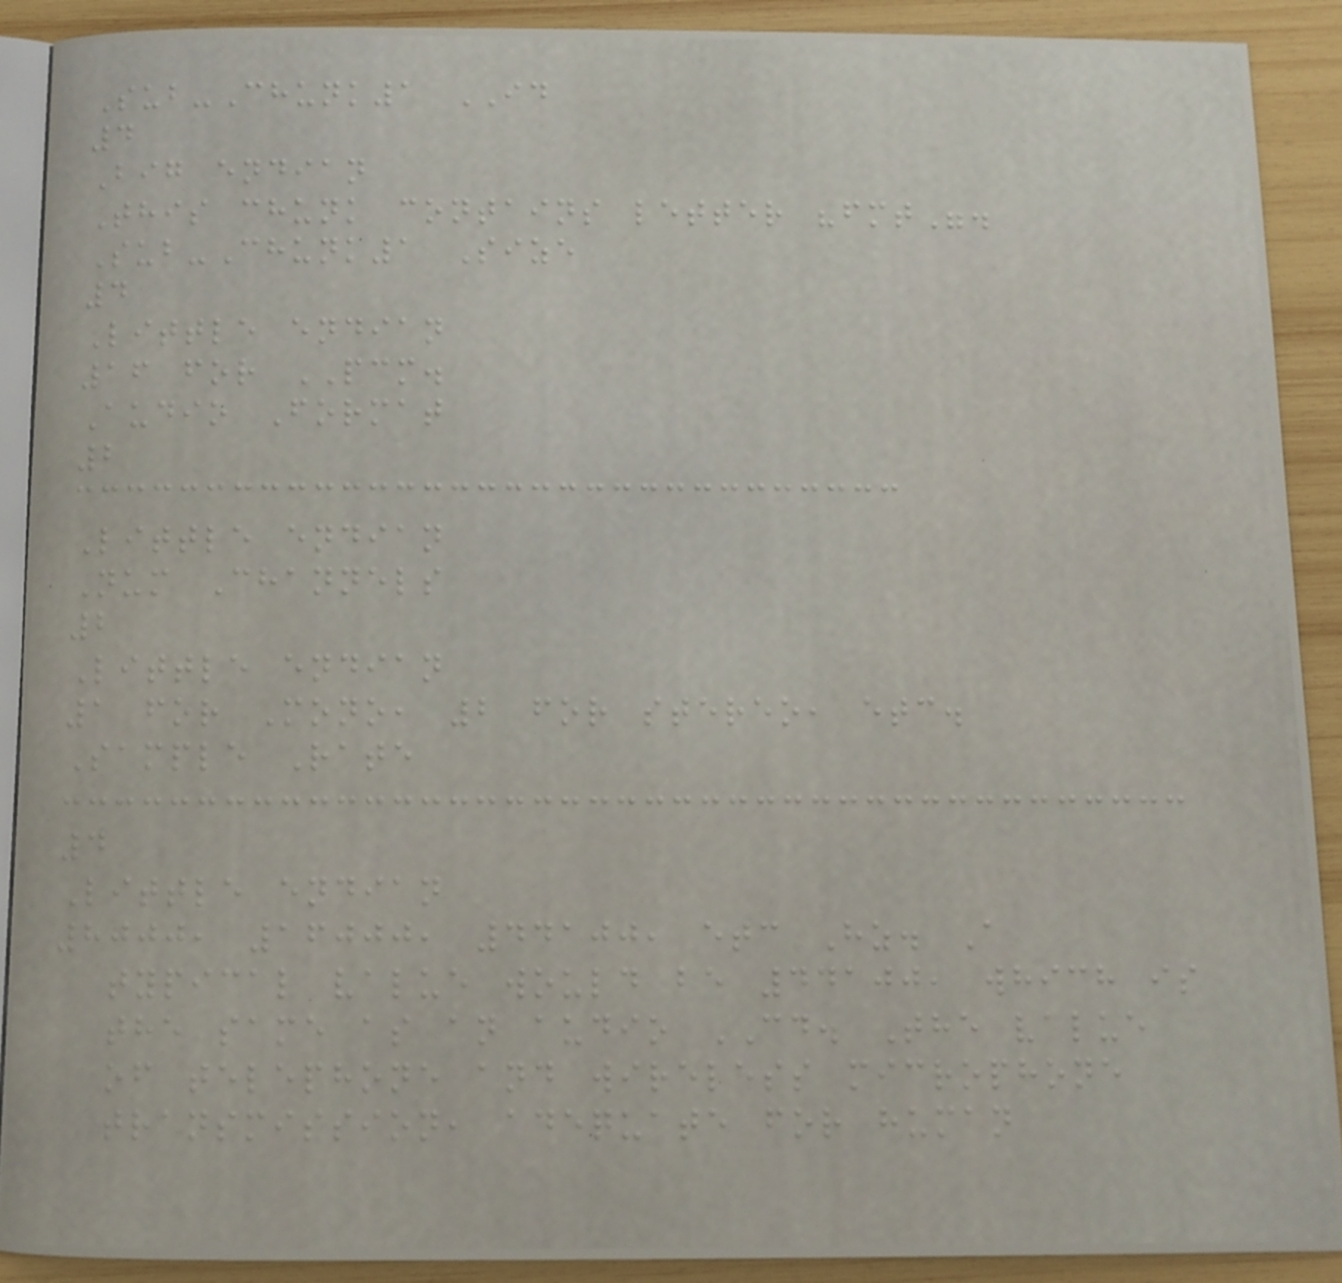Sub-Chunk1 ID
4
Big endian
This chunk contains letter "fmt".
Sub-Chunk1 Size
4
Little endian
16 for PCM.
Audio Format
2
Little endian
Num Channels
2
Little endian
1 for Mono, 2 for stereo, etc.
Sample Rate
4
Little endian
8000, 16000, 44100, etc Hz. A
typical value would be 44100, which is
the same as an audio CD. The value
of telephone and wireless microphone
transmission, adequate for human
